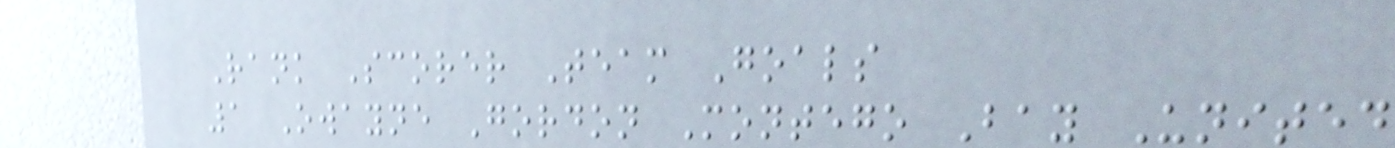Rank Scorer Team Goals
1 Owayne Gordon Montego Bay United
